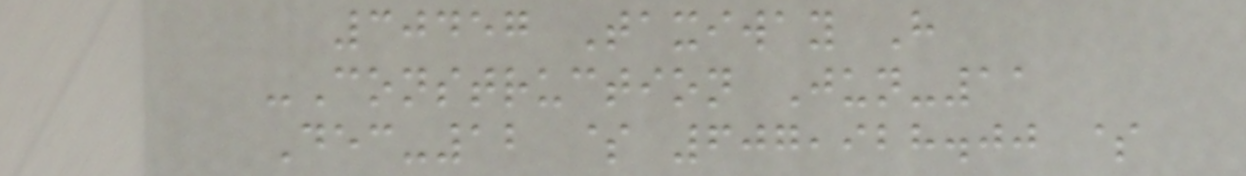30457 Taxiway H
-Construction Jun-11
Dec-12 $ 607,928.00 $
